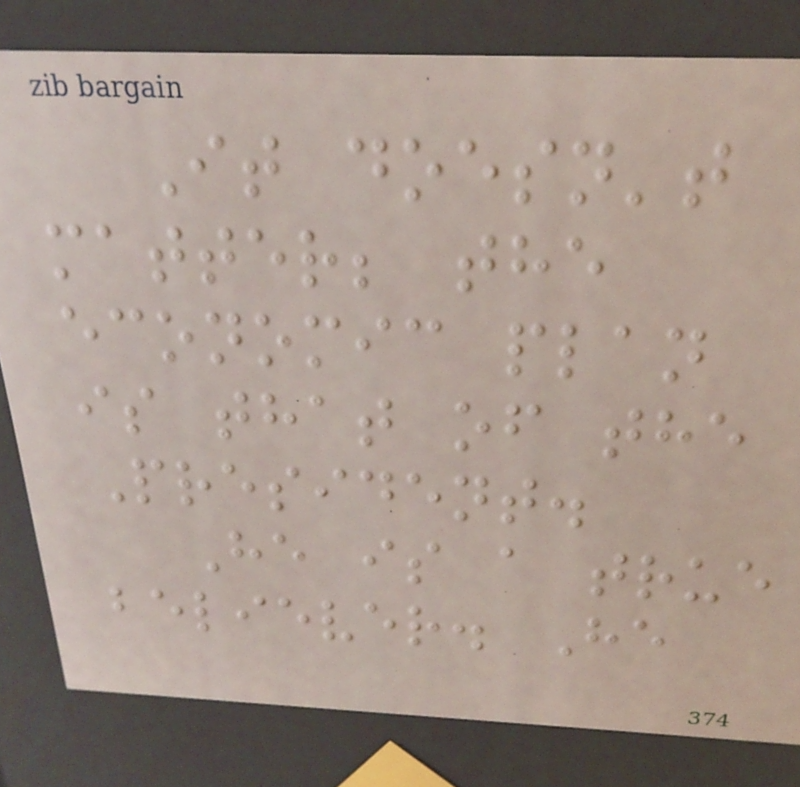It doesn't
matter; the
economic plan
is that of the
President.
He is a true
believer. He
